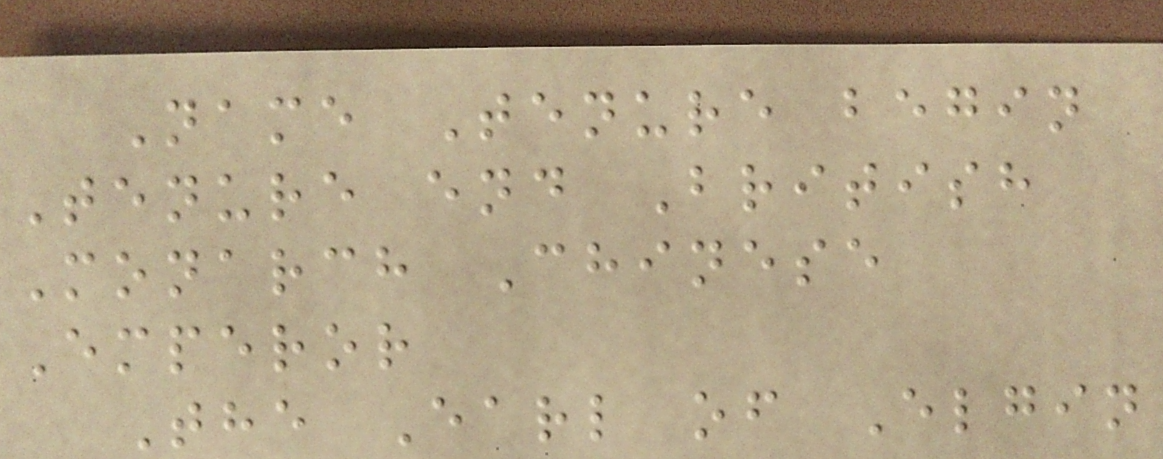Name Tenure begin
Tenure end British
Monarch Chinese
Emperor
The Earl of Elgin
